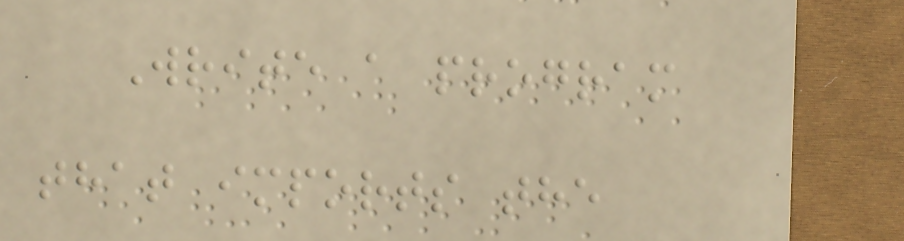Write a program
that imports the
